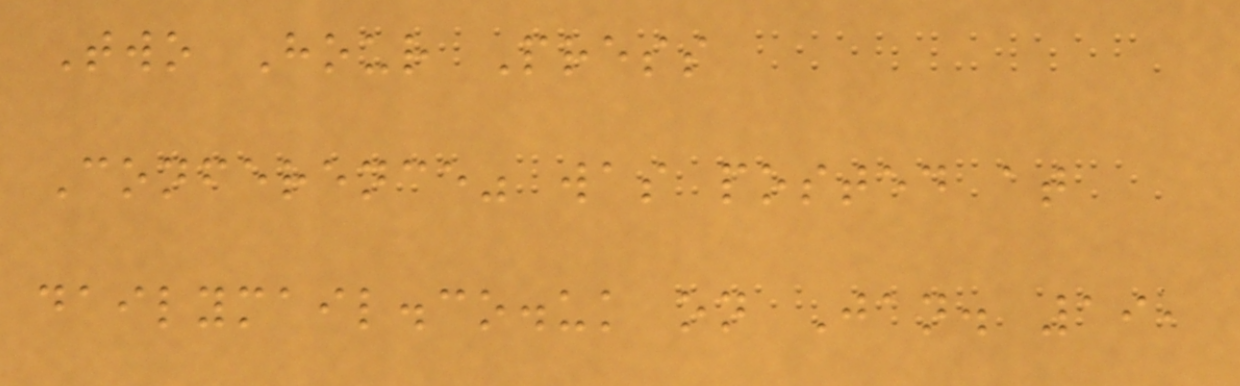Two Hour Press
Conference" was posted at
dailymail.co.uk on Jan. 19,
